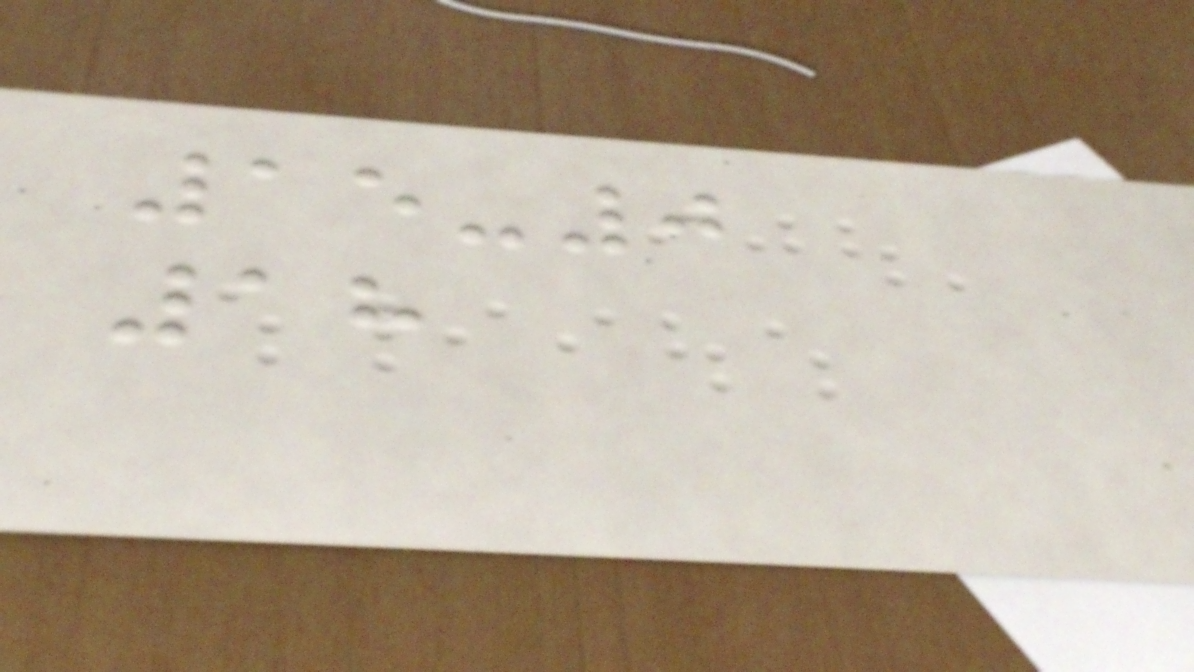15-0
18
